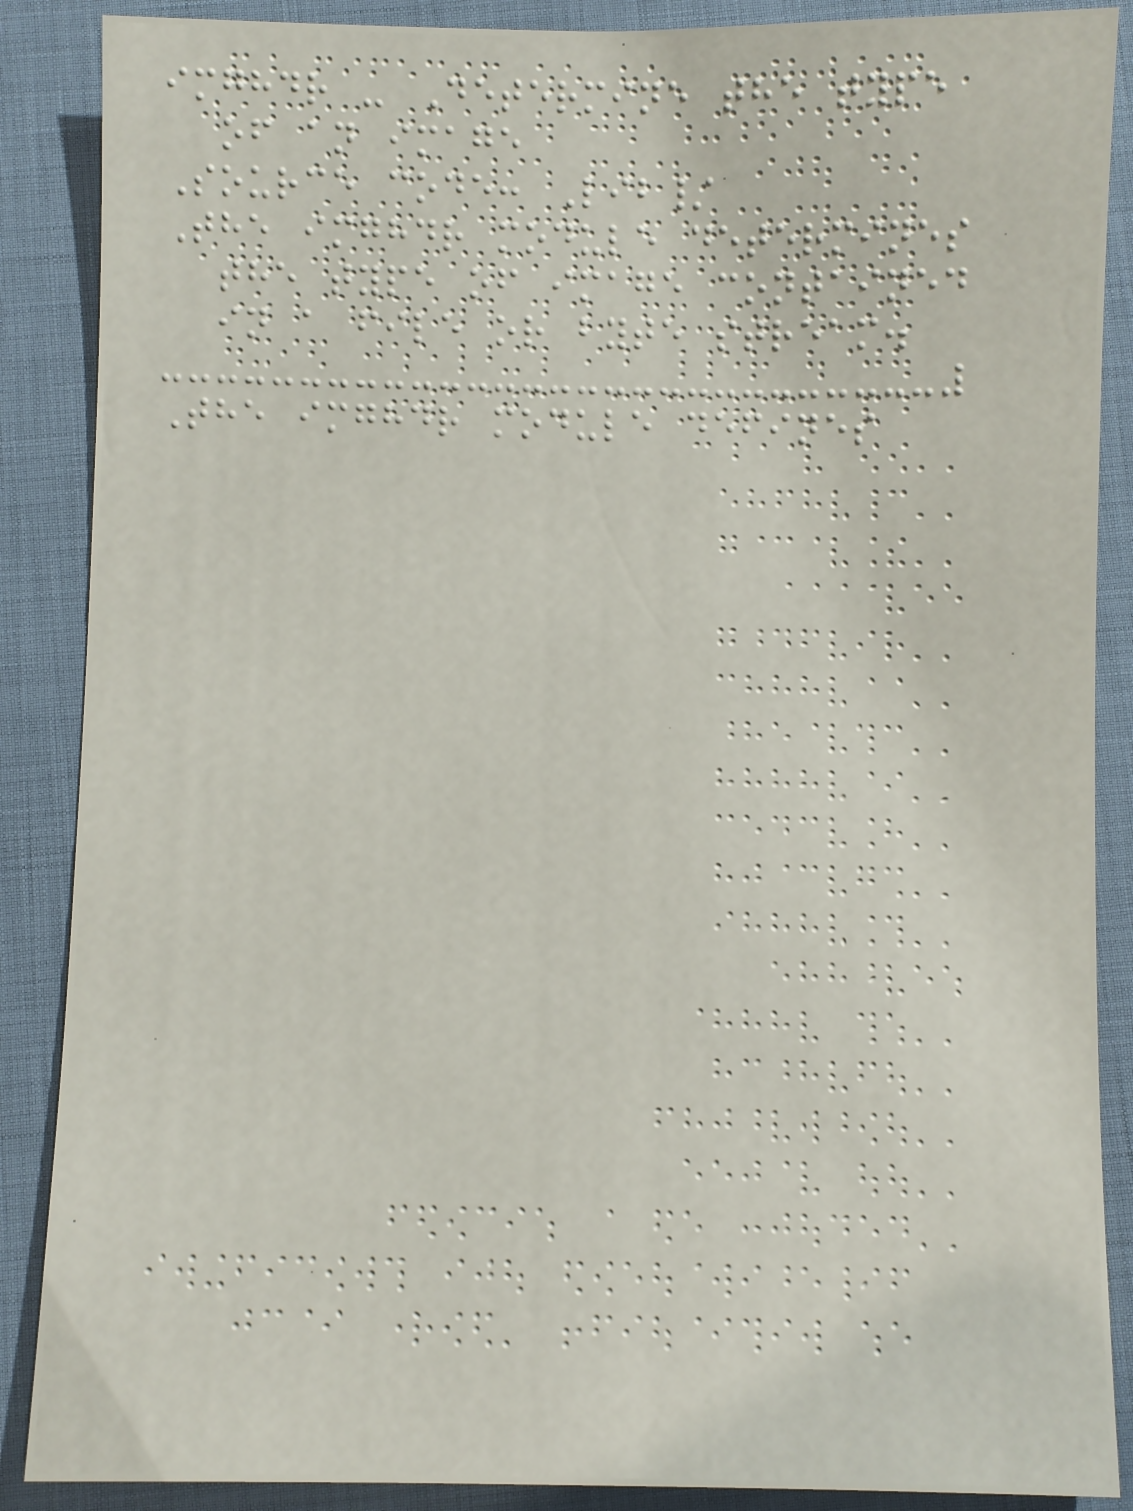imghdr - Determine the type
of an image
Source code: Lib/
The imghdr module determines
the type of image contained
in a file or byte stream.
The imghdr module defines
